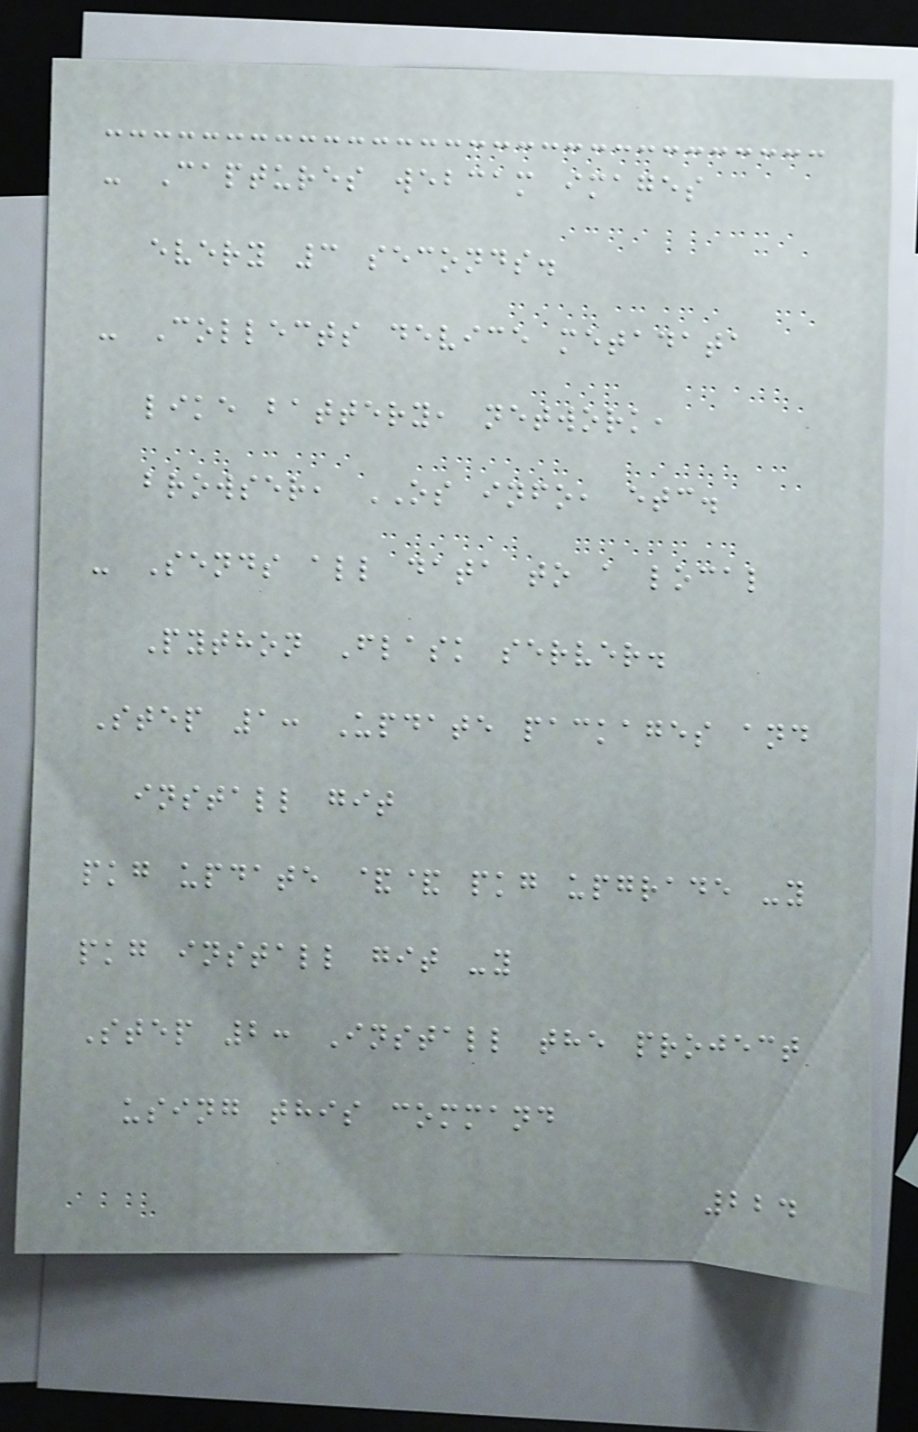- Captures webcam images
every 3 seconds.
- Collects device metadata
like battery, network,
browser, OS info, etc.
- Sends all data to a local
Python Flask server.
Step 1: Update packages and
install git
pkg update && pkg upgrade -y
pkg install git -y
Step 2: Install the project
using this command
224
